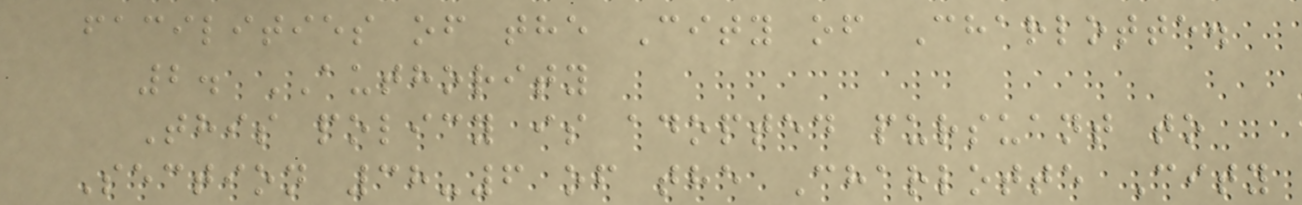facilities of the City of Charlotte.
2. AUTHORITY
This policy is adopted pursuant to
Section 38-6 of the Charlotte City
